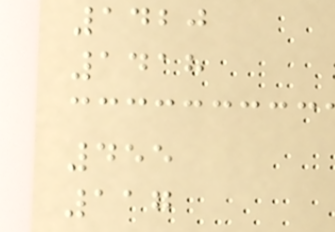1420
1418
455
117
